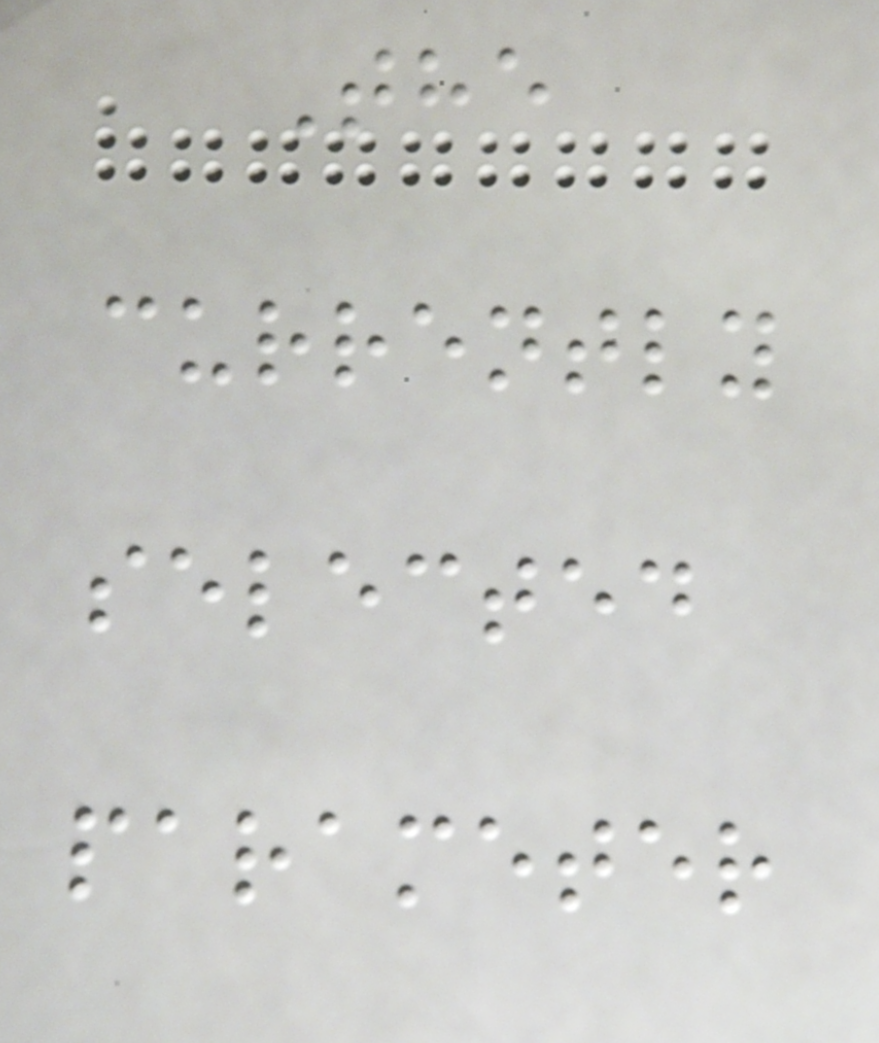The
currently
selected
parameter
